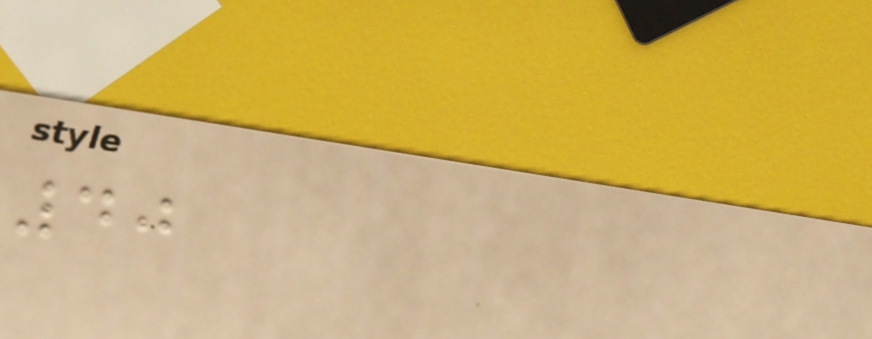40
